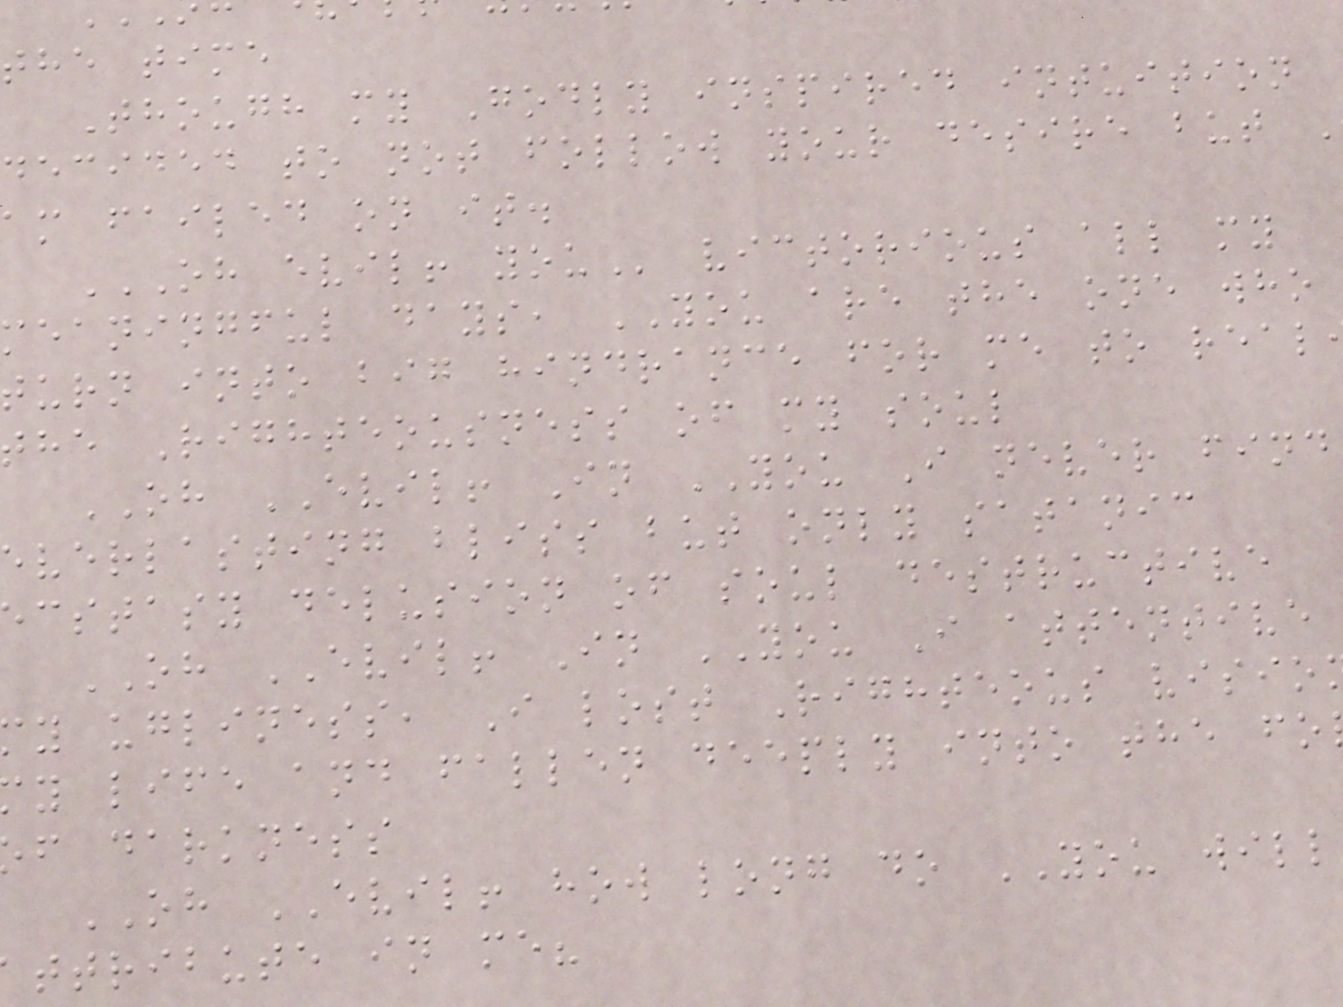the time
Though my Godly inspired intuition
decided to not follow your desire but
am failed on it.
OH EVIL! YOU victorious all my
meaningful days, YOU are the one who
turn into big hindrance for me to real
he Righteousness of my soul
OH EVIL! In YOU I never find
verlasting bliss but only satanic
cstasy delusion of soul destructive
OH EVIL! In YOU I attentive
y ugliness, I lost Righteous visio
y life and fallen deeply into the fo
f darkness
OH EVIL! how long do YOU will
ttribute in me?
